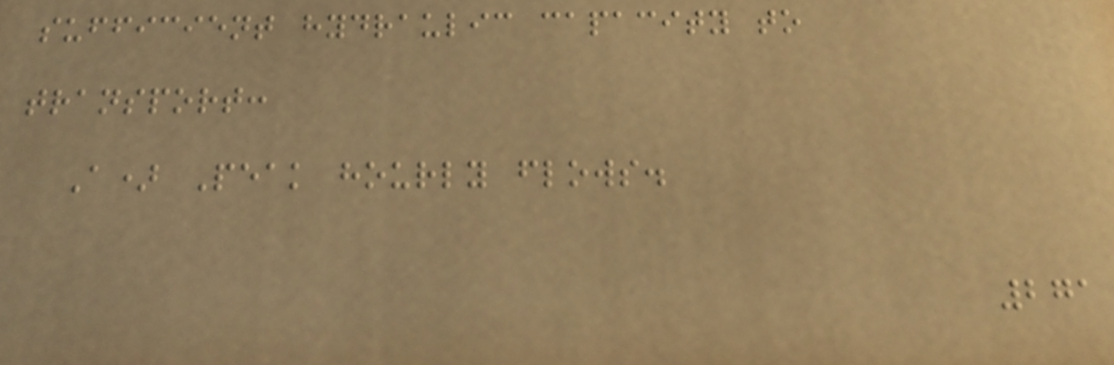sufficient hydraulic capacity to
transport:
A) Peak hourly flows.
271
